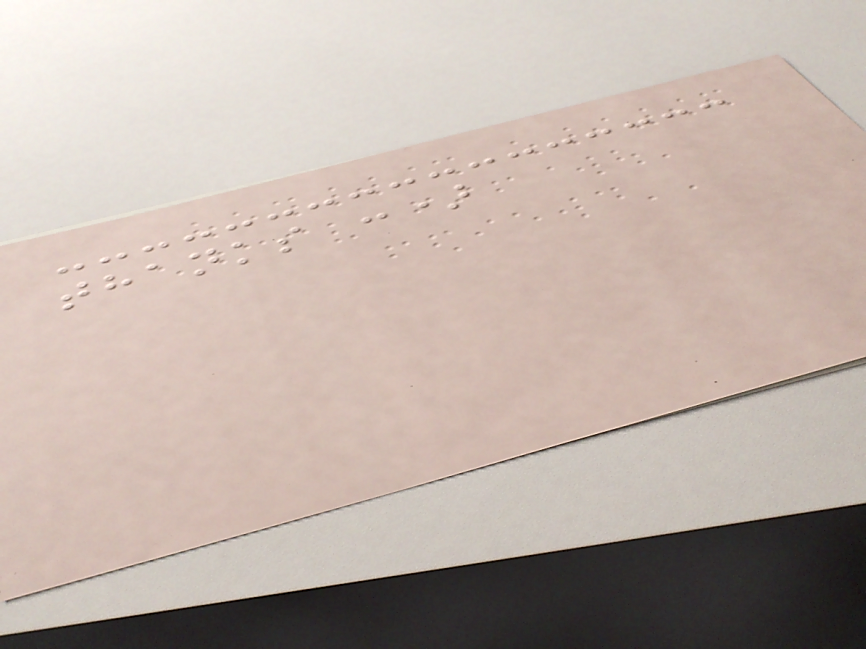thanks :)
